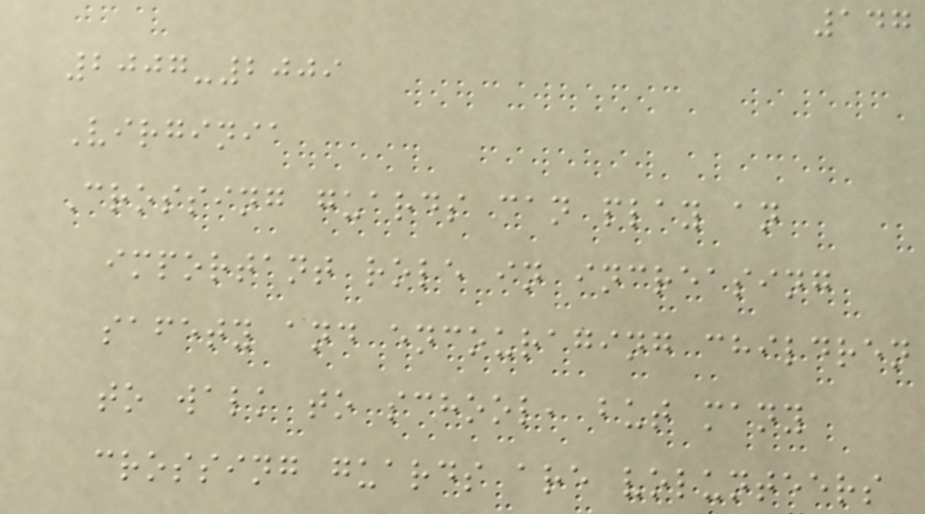147
2007-2009
Virginia
Crossing guards can play an
important role in increasing
safety and encouraging children
to walk to school, but many
crossing guards are volunteers
